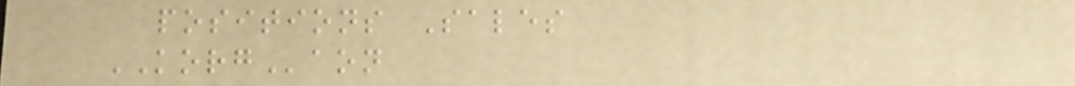positions Sales
KORGaon
